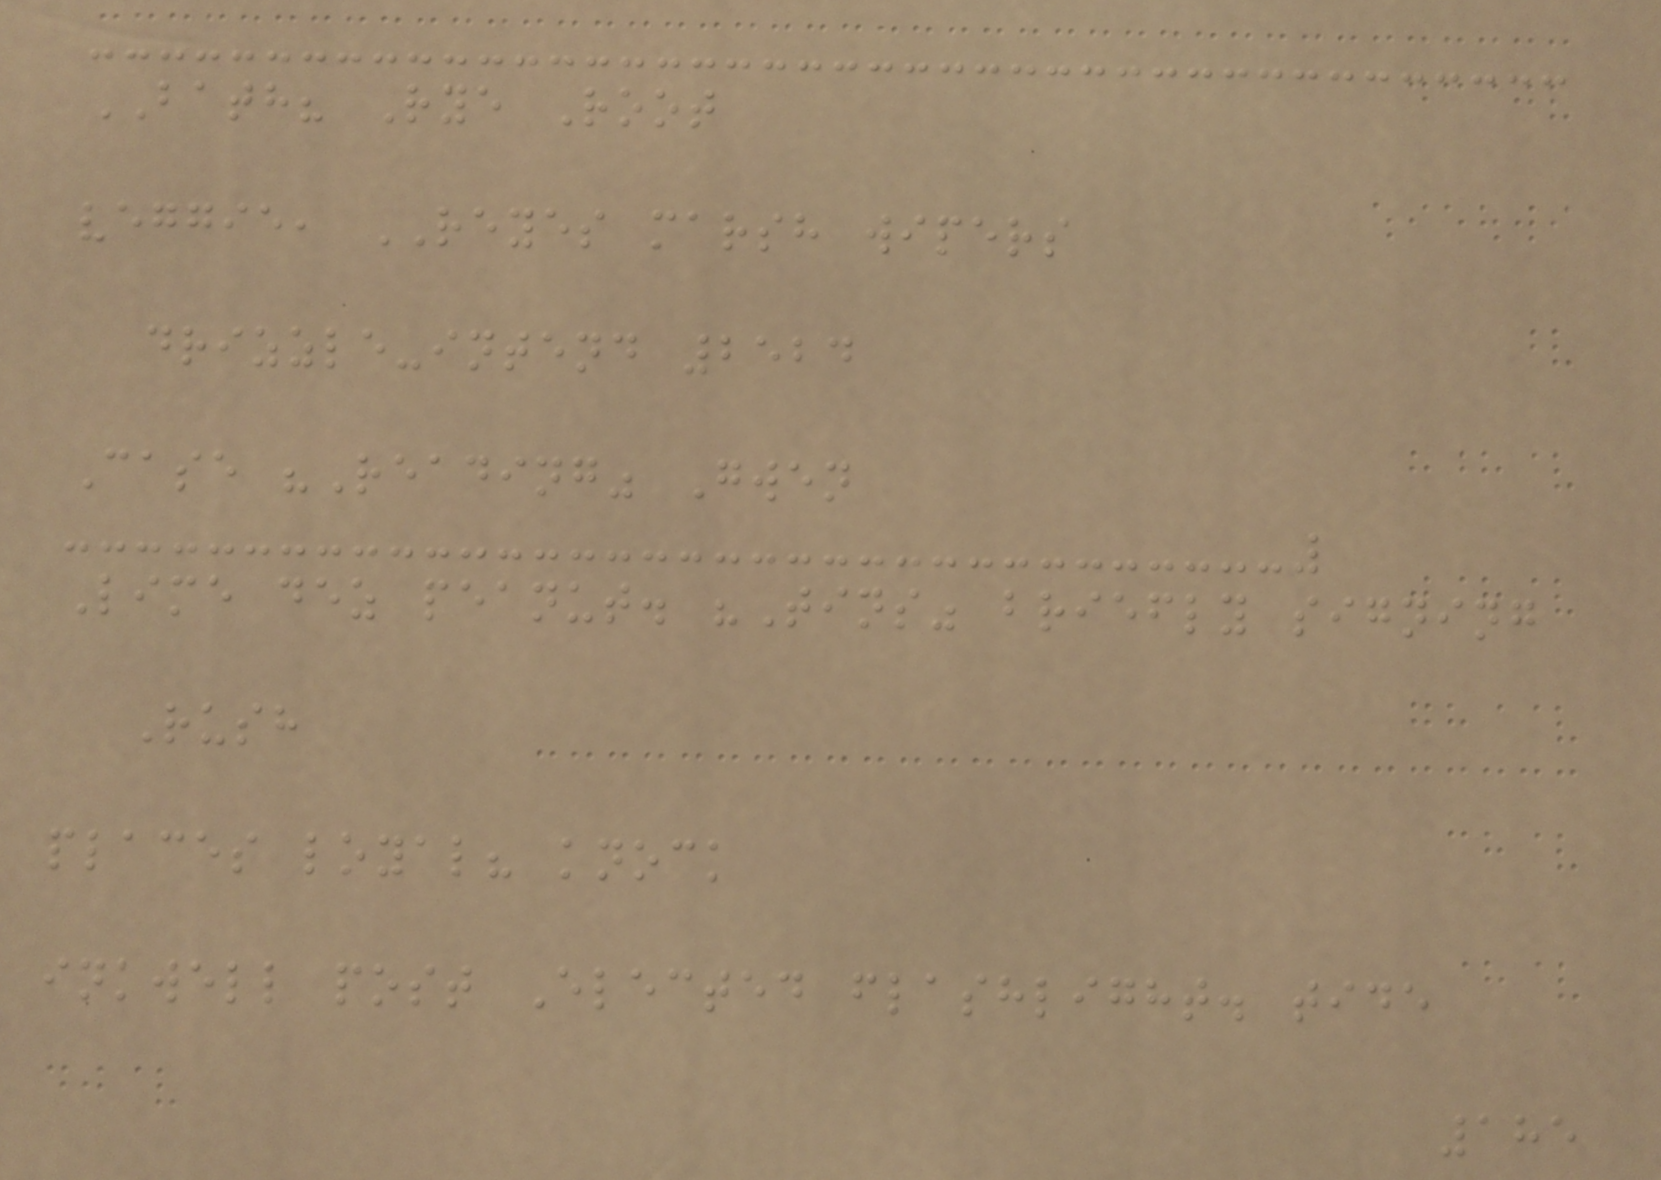BATH? Rye Root
veggie, REYES marsh wipers
drizzle-intend 2524
Case "Reading" Gwen
Lime dez peanut. "Tins" briefly signing
Rush
places loyal? knock
inkwell post Elected flashlight. tide
185
